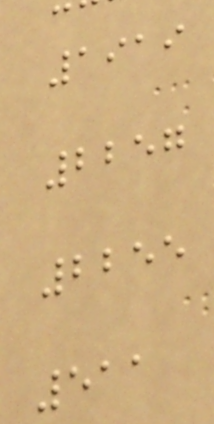1919
2257
2255
511
